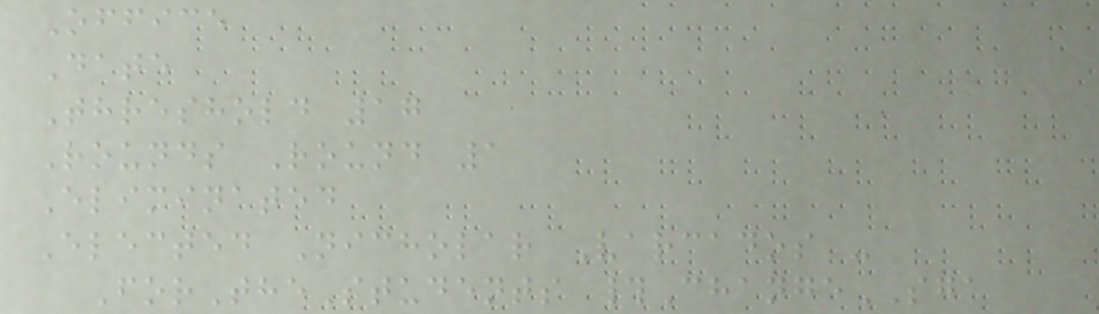Office
Date
Threshold 17
Rounds Round 1
Eliminated
Elected Nicholar Varcados -
ForTheStudents #ChangeSGA
